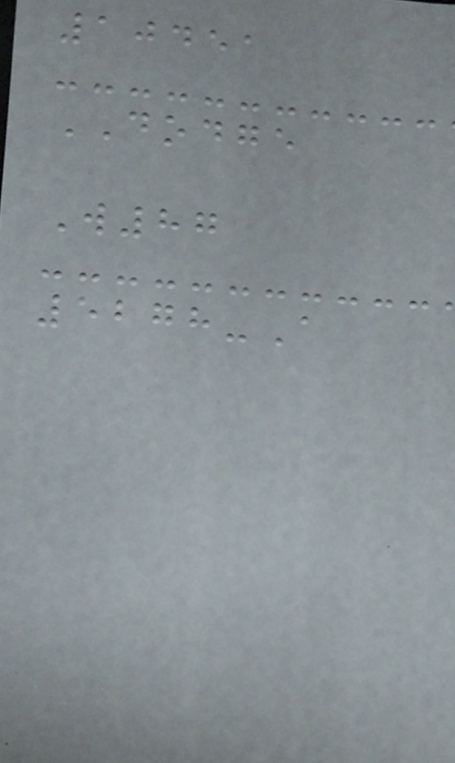10451
DODGE
W87
5278-A
